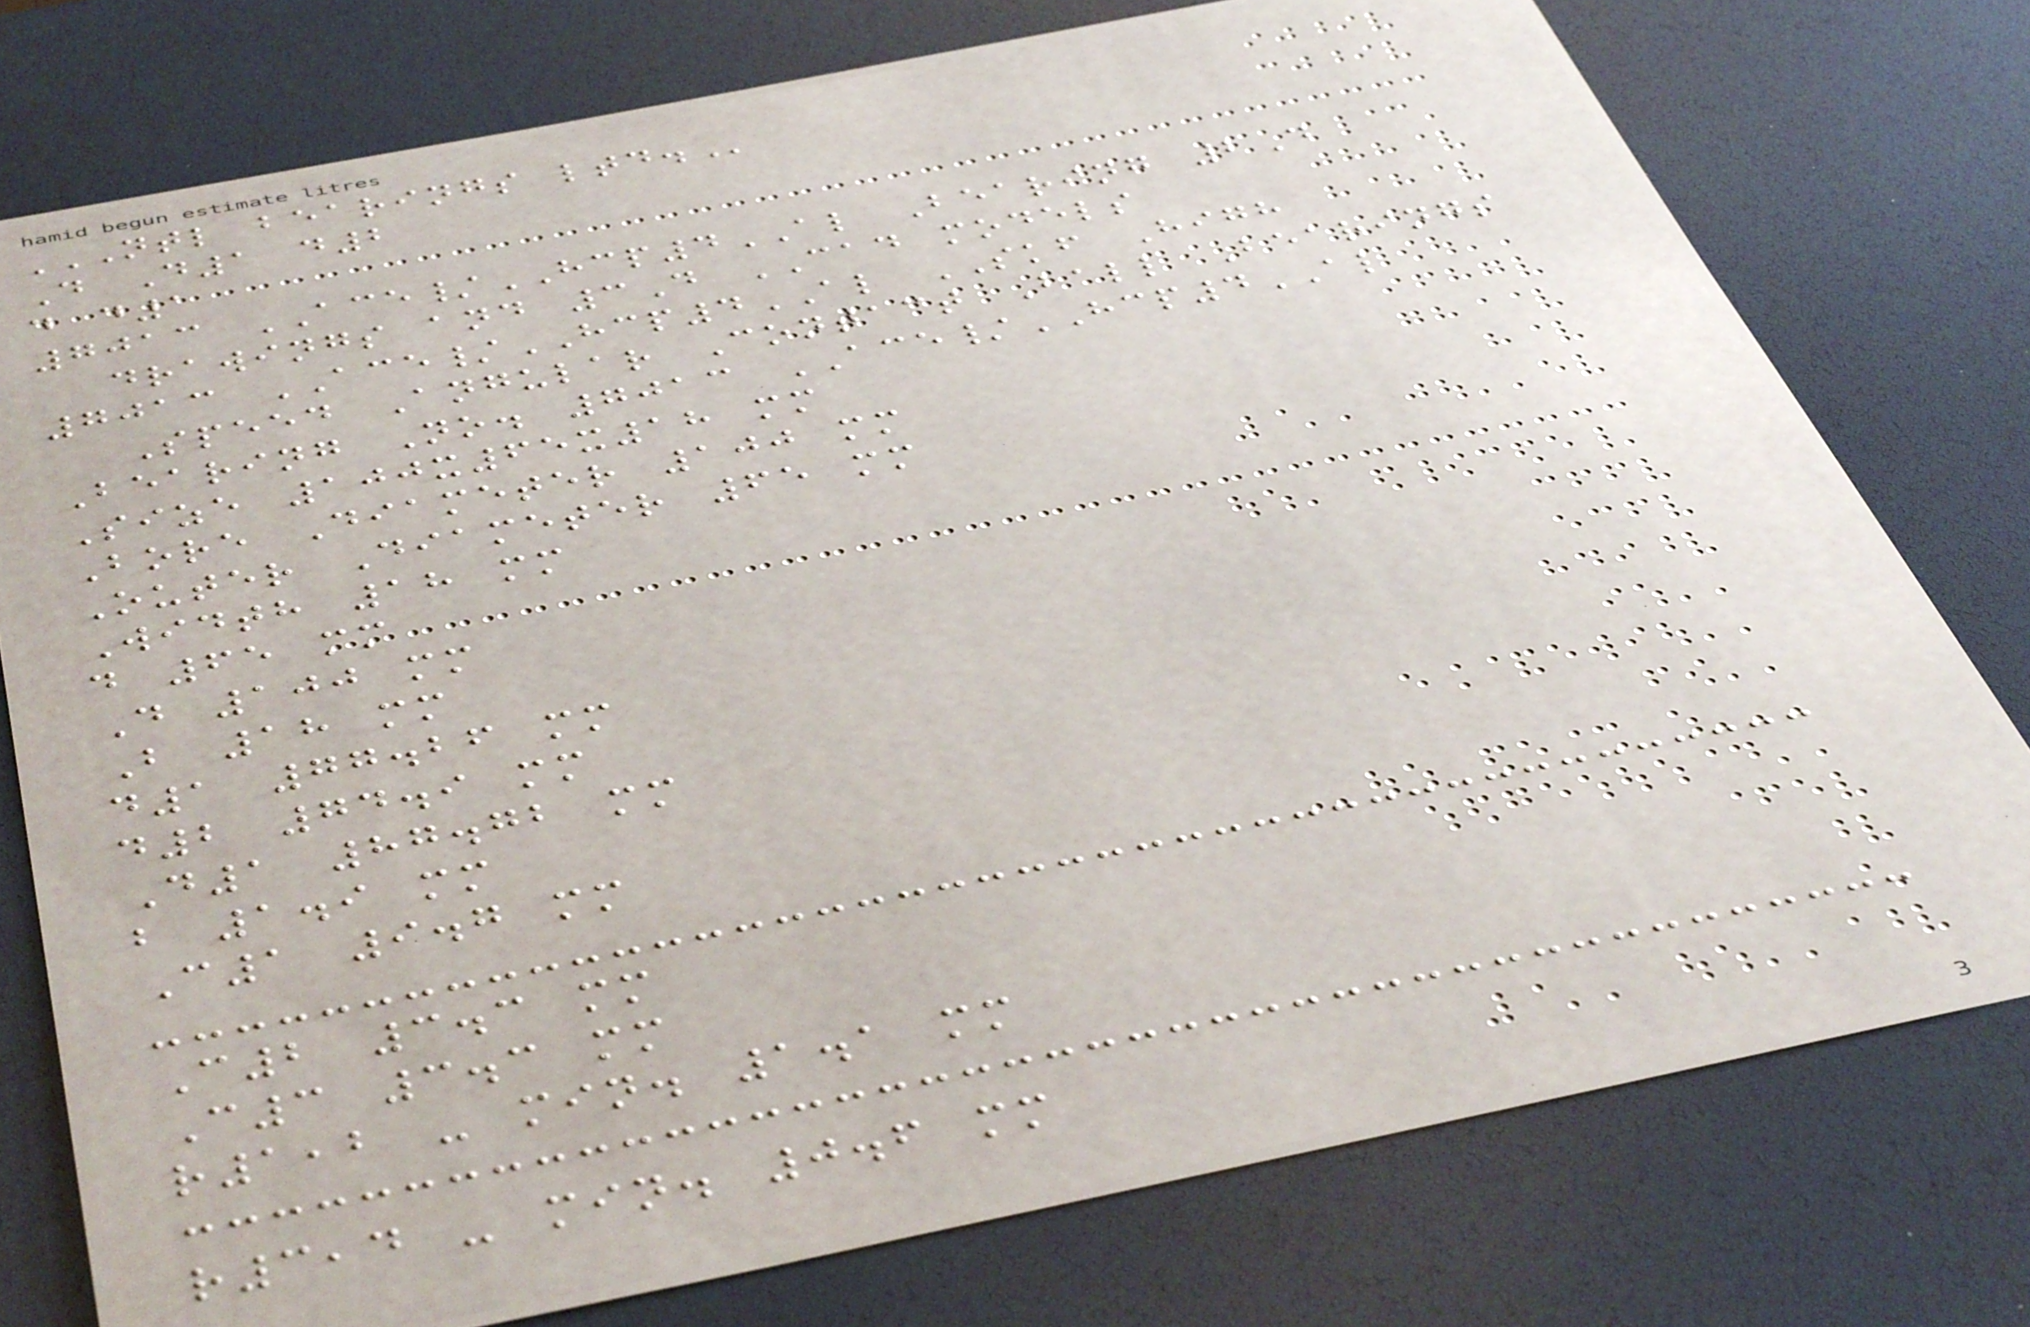NTL BEARINGS LTD.
D D1 d2
d d1
7013 ACE/HCP4AL Bearing 2D
drawings and 3D CAD models
7013 ACE/HCP4AL SKF High
Speed Angular Contact Ball Bearings
Bearing No. 7013 ACE/HCP4AL
Size 100x65x18 mm
Bore Diameter 100 mm
Outer Diameter 65 mm
Width 18 mm
d 65 mm
D 100 mm
B 18 mm
d1 77.26 mm
d2 74.9 mm
D1 87.72 mm
b 1.9 mm
C1 9.7 mm
C2 3.3 mm
C3 3.3 mm
r1,2 - min. 1.1 mm
r3,4 - min. 0.6 mm
